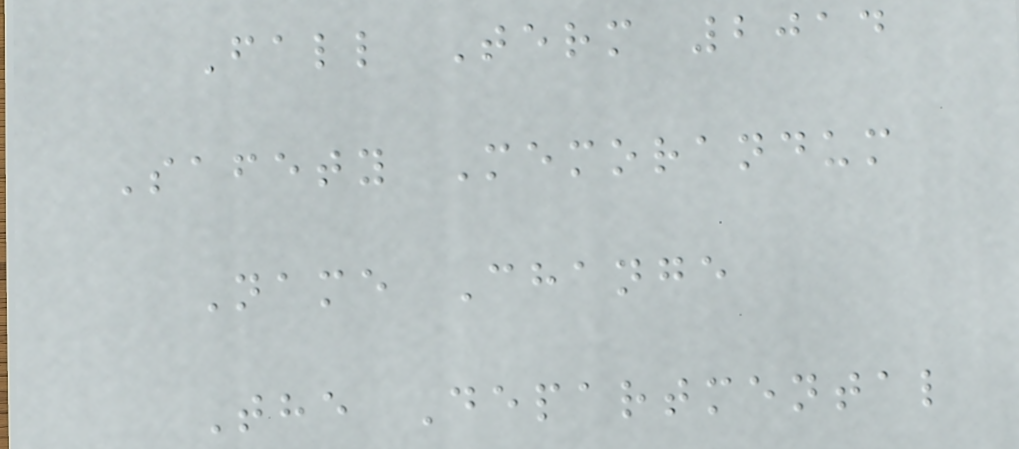Fall Term 2014
Safety Memorandum
Name Change
The Departmental
